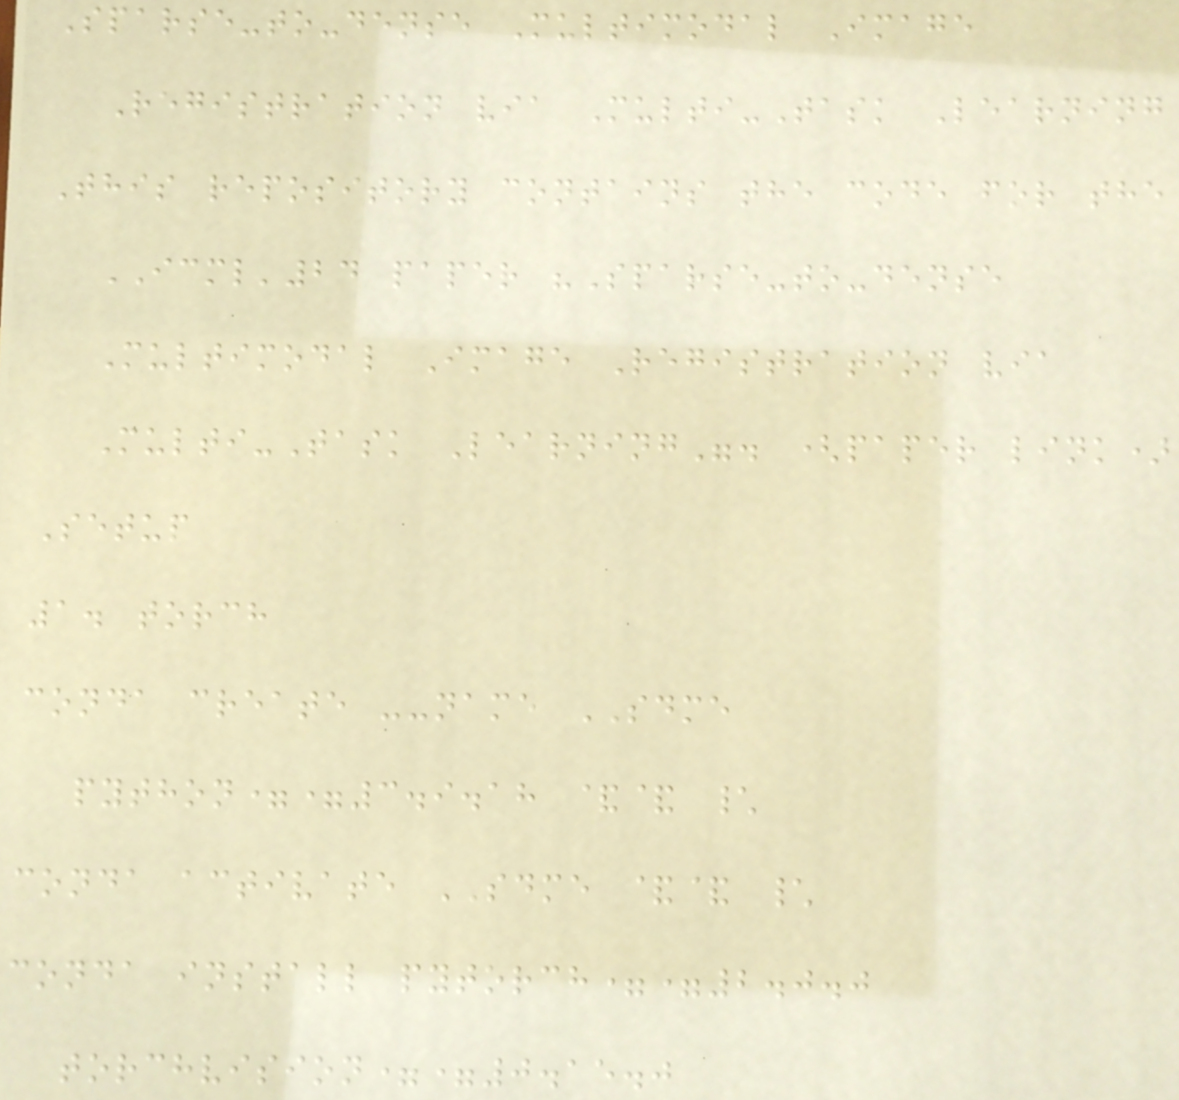Sparse-to-dense Multimodal Image
Registration via Multi-Task Learning
This repository contains the code for the
ICML'24 paper "Sparse-to-dense
Multimodal Image Registration via
Multi-Task Learning". (paper link)
Setup
1. torch
conda create --name SDME
python==3.9.18 && \
conda activate SDME && \
conda install pytorch==2.0.0
torchvision==0.15.0
